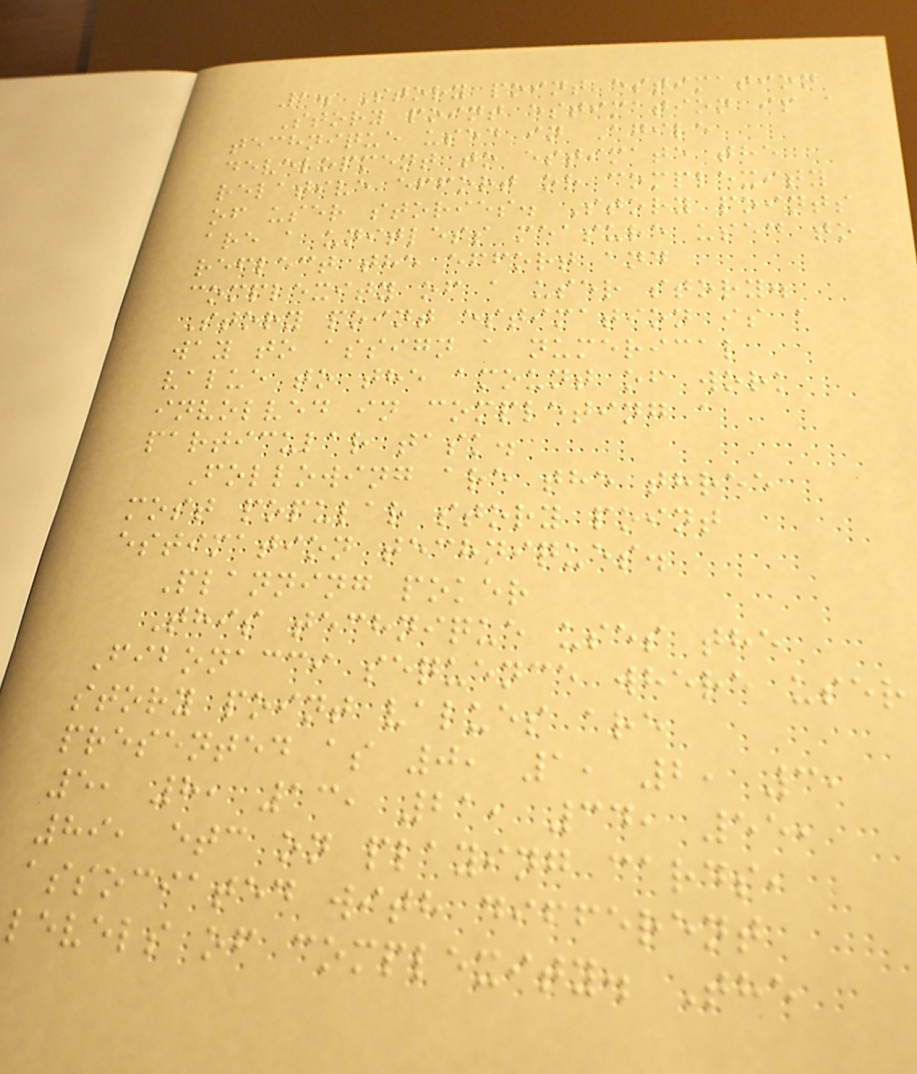1. Story point estimation
Story point estimation is a
technique used in Agile
development to estimate the
relative effort or complexity
of user stories. Story points
are a unitless measure used to
reflect the effort and
complexity of a user story.
Story point estimation is a
way to assign a numerical
value to the amount of work
involved in completing a
particular task.
Following are the three
most popular story point
estimation techniques.
Planning poker
This technique uses the
Fibonacci sequence where user
story point values are
presented as 0, 1, 2, 3,
5, 8, 13, 21, 34, 55,
89, etc on playing cards,
associated with different
levels of complexity. The
